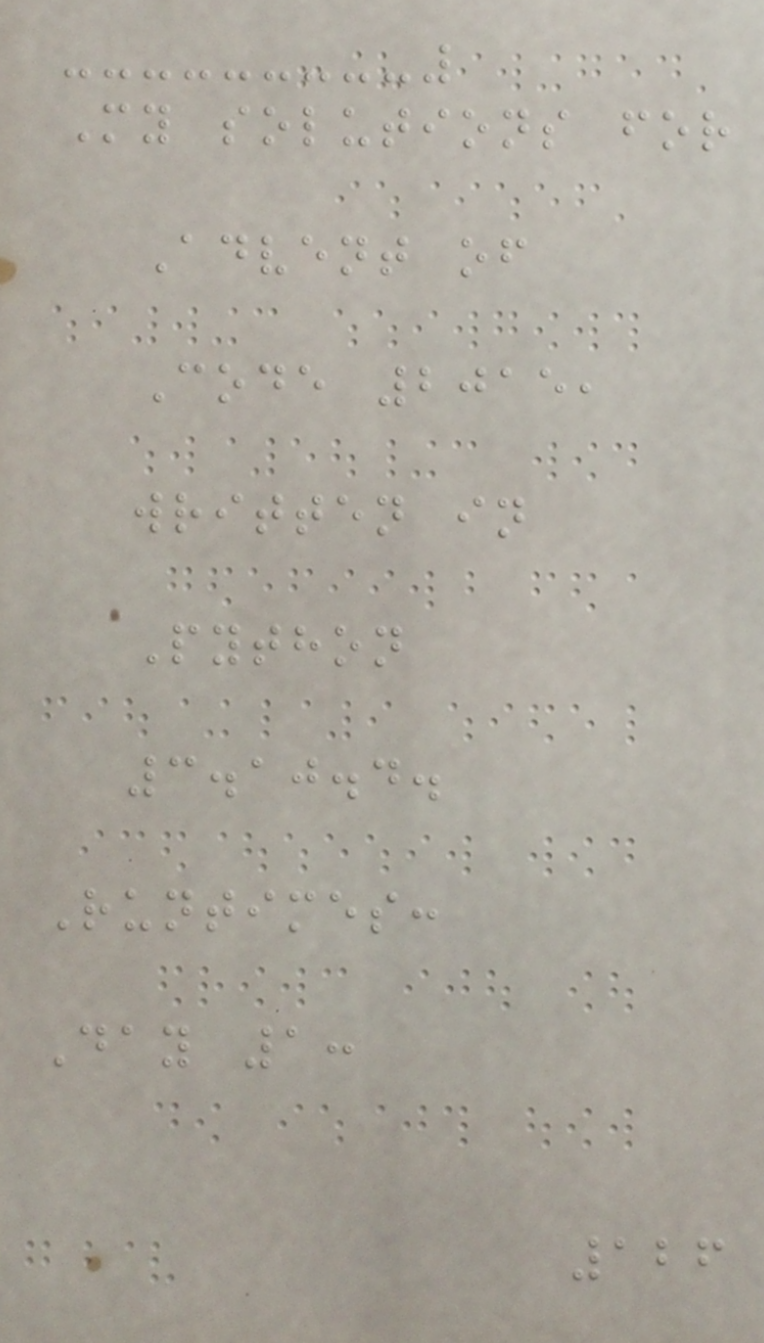My solutions for
Advent of
Code 2015,
written in
Python
3.10.4.
Runtimes:
Day 1:
126
